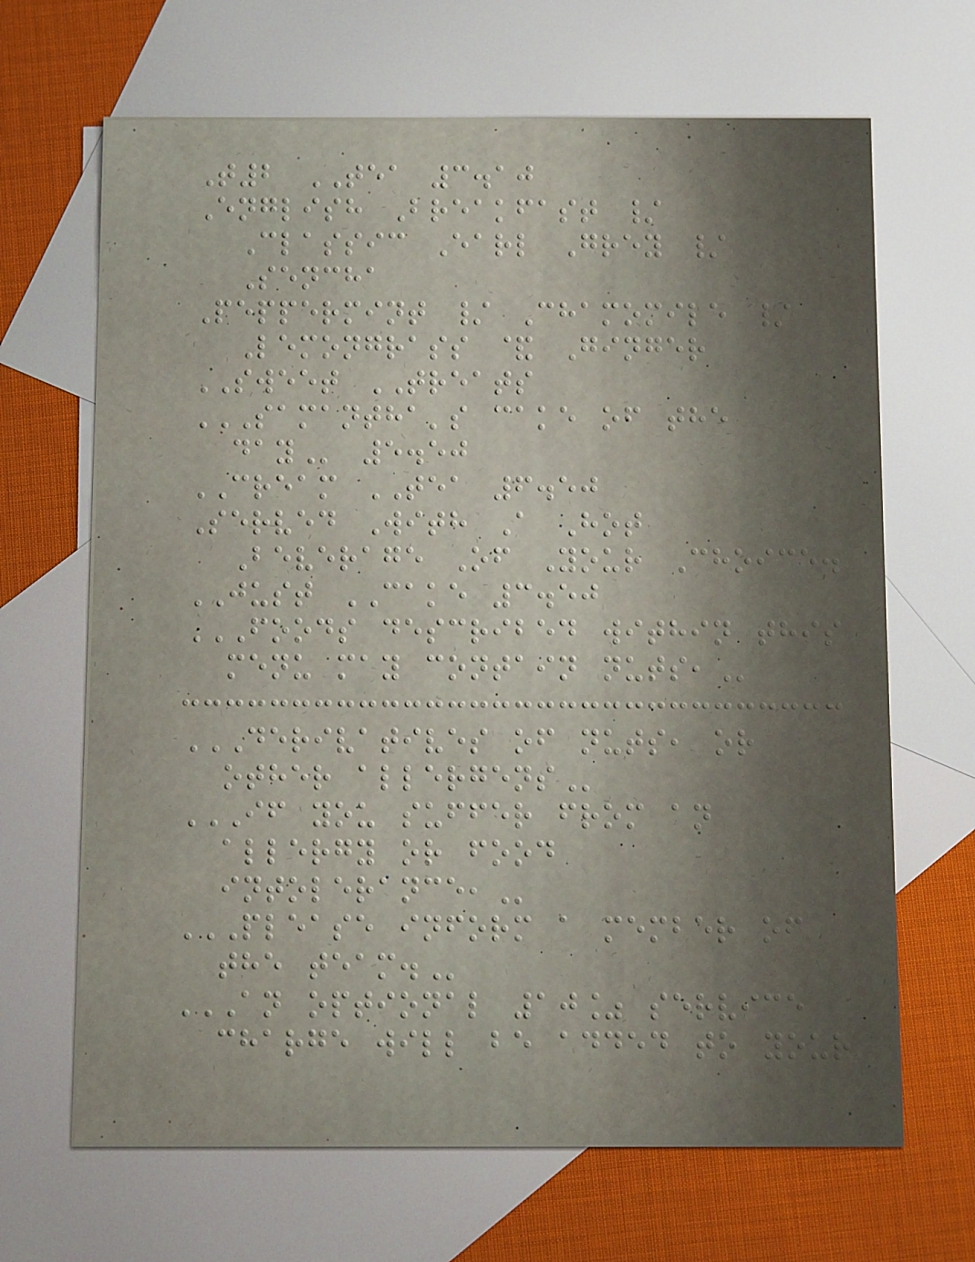T2 TEA 3.10
English Breakfast /
Classic Earl Grey /
Sencha
Peppermint / Chamomile /
Lemongrass & Ginger
SWEET TREATS
SAMANTHA'S CAKE OF THE
DAY 5.50
CREAM TEA 6.50
Served With A Hot
Beverage Of Your Choice.
JUST CAKE 3.50
FOODS DESCRIBED WITHIN THIS
MENU MAY CONTAIN NUTS,
DERIVATIVES OF NUTS, OR
OTHER ALLERGENS
IF YOU SUFFER FROM AN
ALLERGY OR FOOD
INTOLERANCE,
PLEASE INFORM A MEMBER OF
THE TEAM.
AN OPTIONAL 10% SERVICE
CHARGE WILL BE ADDED TO YOUR
